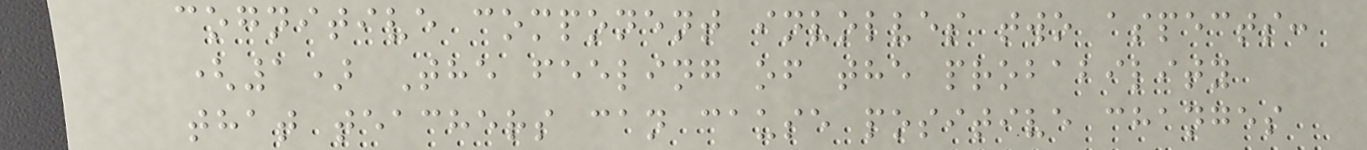cognitive component involves two aspects:
(1) The feeling of the probability
that teachers can cause positive changes
